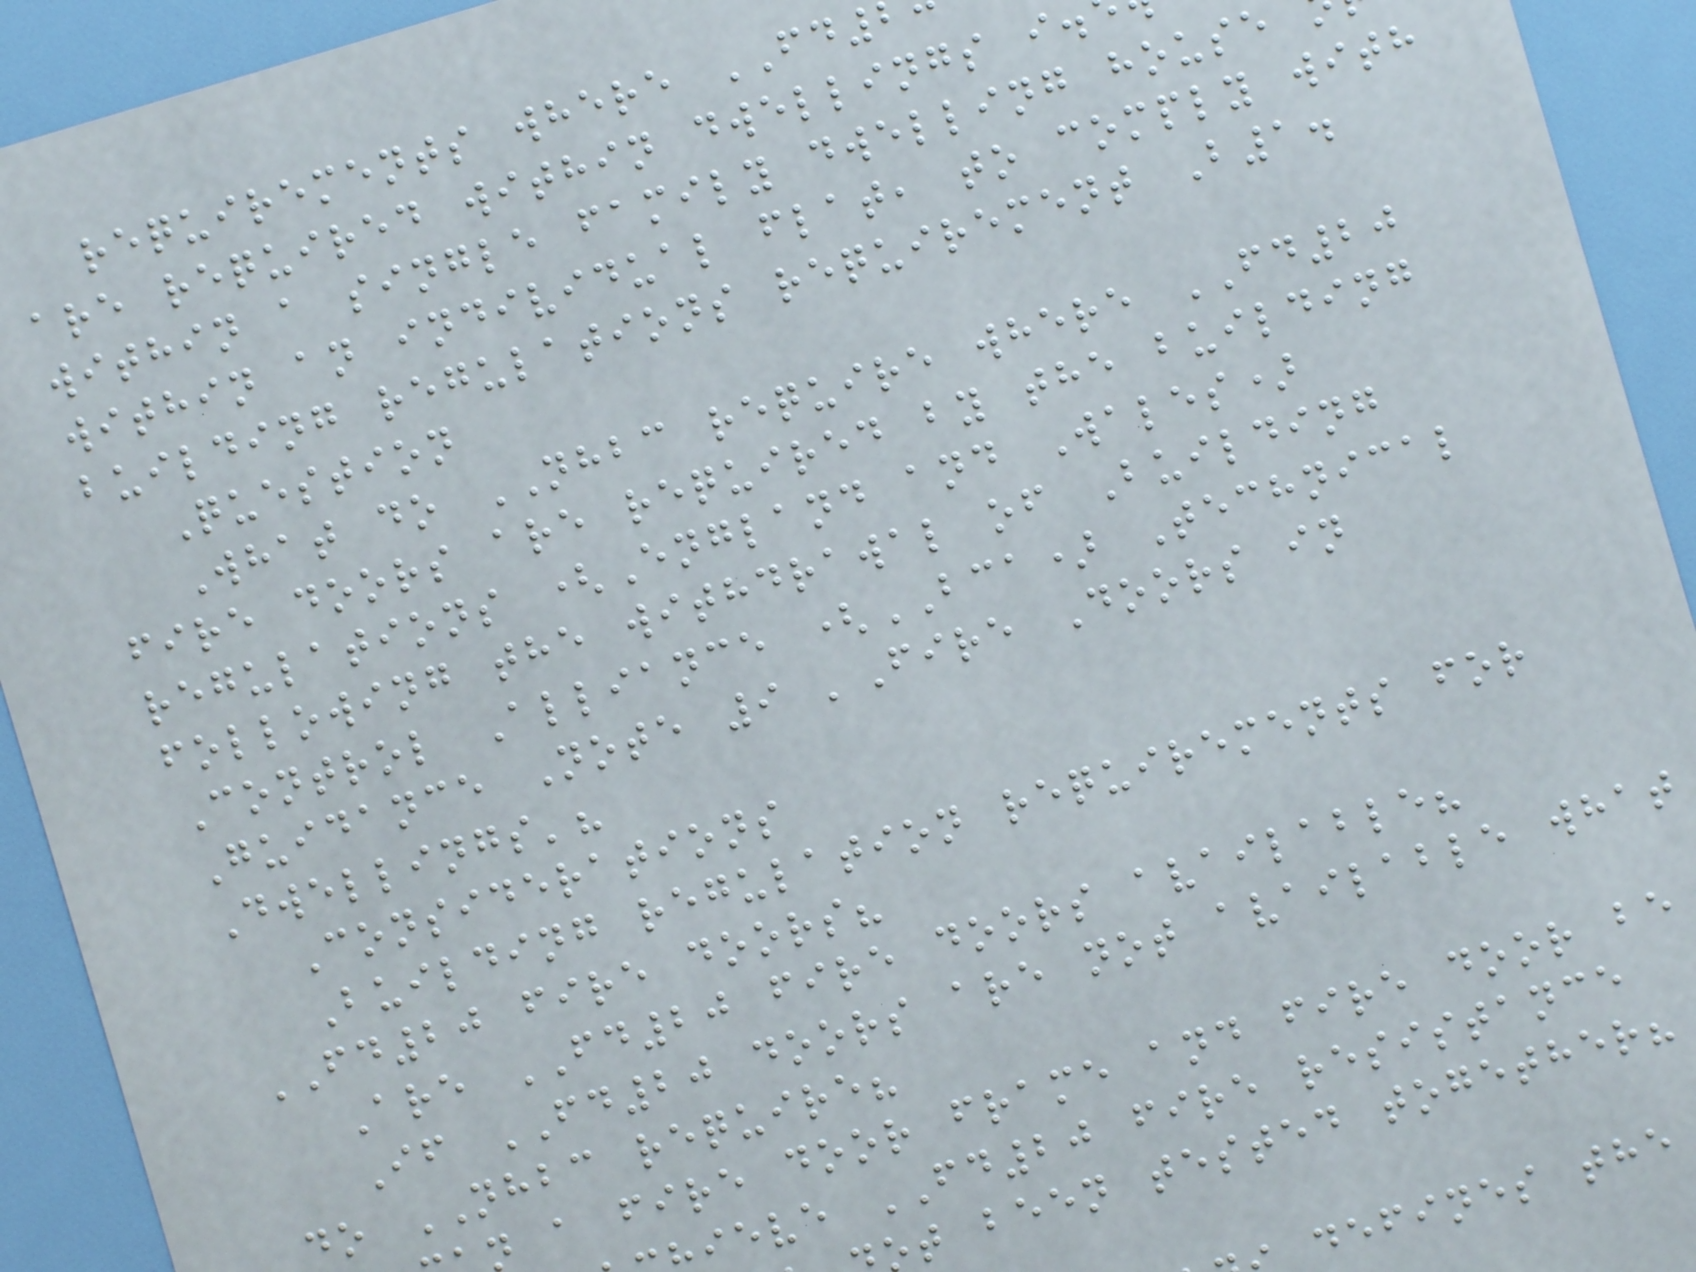requirements where FD
are required within dwellings i.
within a single family dwelling house
within an individual flat, to comply with
building regulations requirement B1.
Question
What do NHBC require where FD20
fire doors are required by the building
regulations (England and Wales)
following the withdrawal of Building
Control Alliance (BCA) Technical
Guidance Note 9 'Fire Doors in
Dwellings'?
Considerations
Building regulation requirements for
FD20 fire doors?
Are FD20 fire doors available?
If FD20 doors are not available what
do NHBC require?
a fire door frame and fire door be
ieve FD20 fire resistance
t been tested together?
defines the
